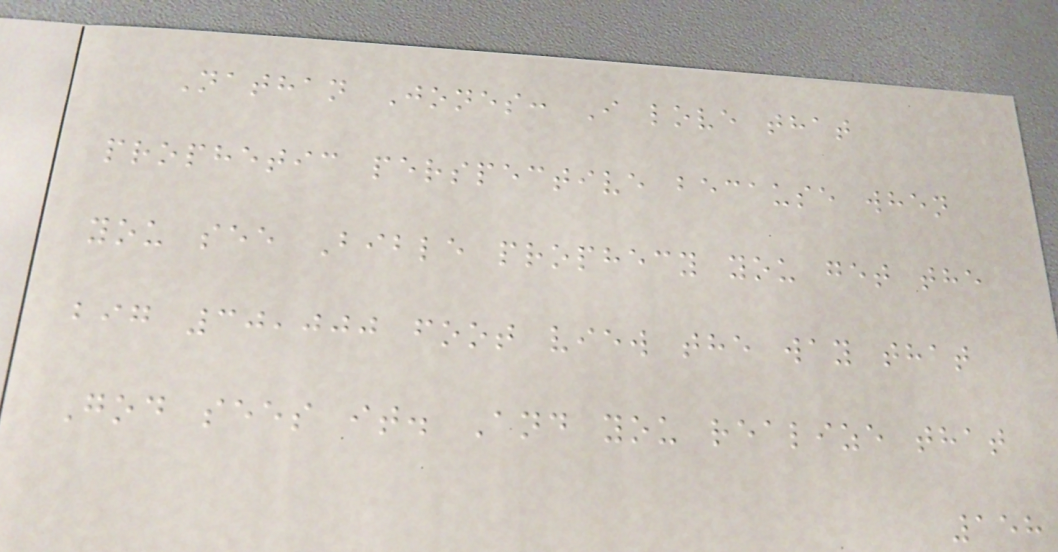Nathan Jones: I love that
prophetic perspective because when
you see Bible prophecy you get the
big 30,000 foot view the way that
God sees it. And you realize that
158
